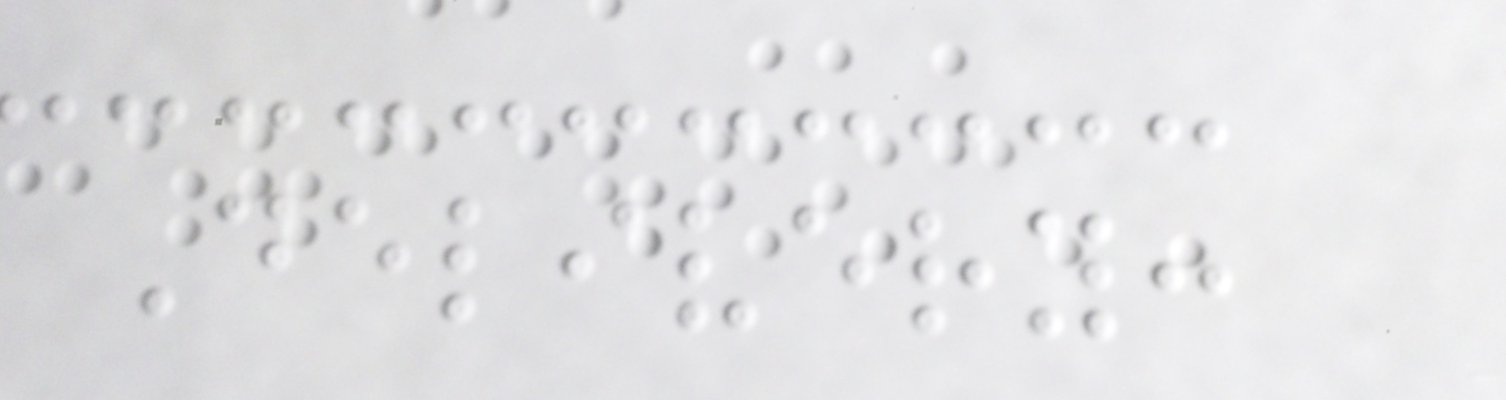Delivery:
